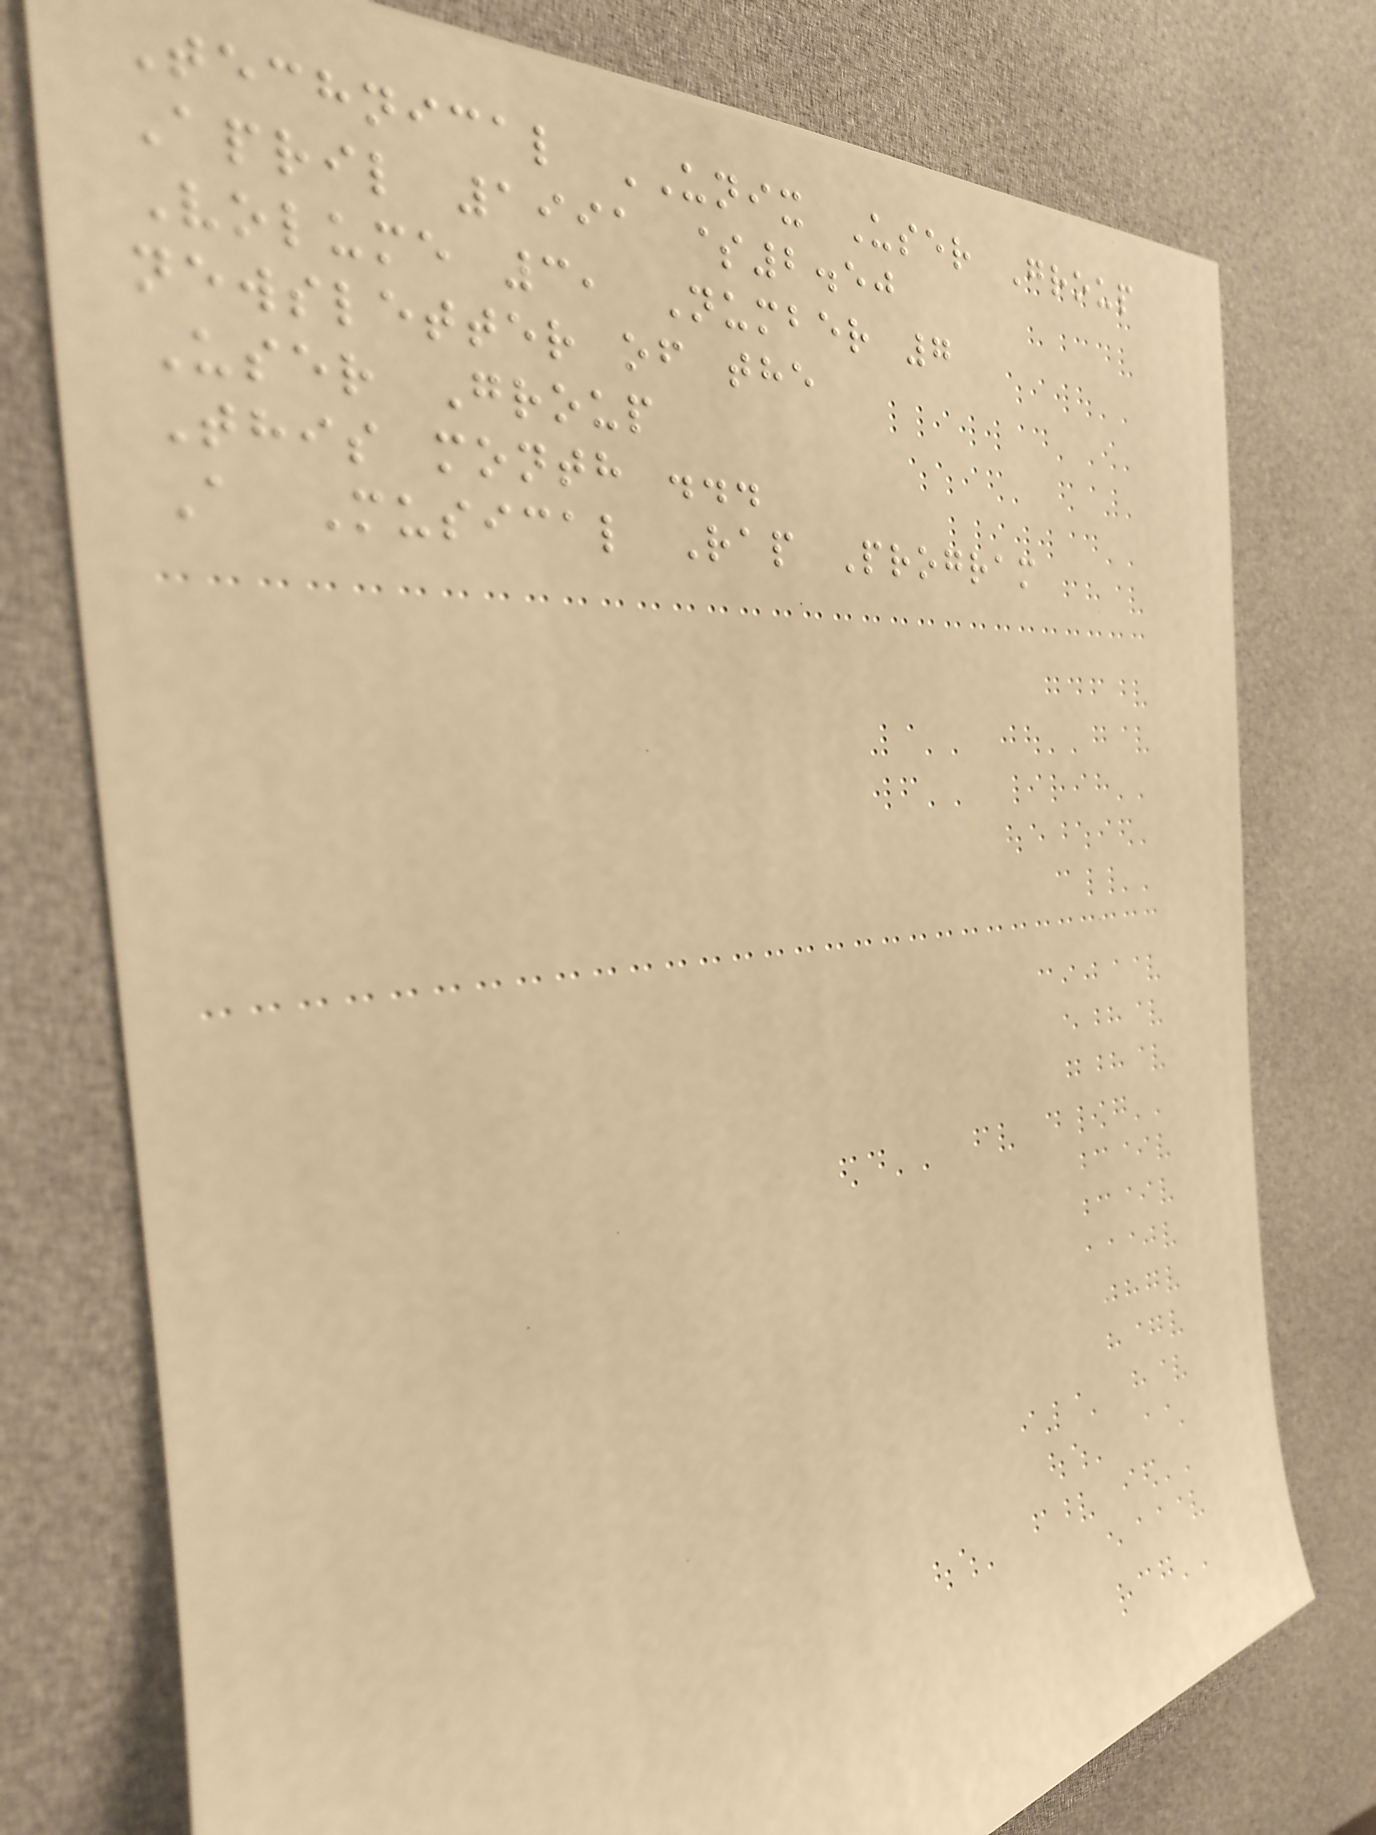Technical UNIX User Group
April 1991 $2.50
Volume 3, Number 7
newsletter of the
User Group
This month ...
A Musical Rap Program
